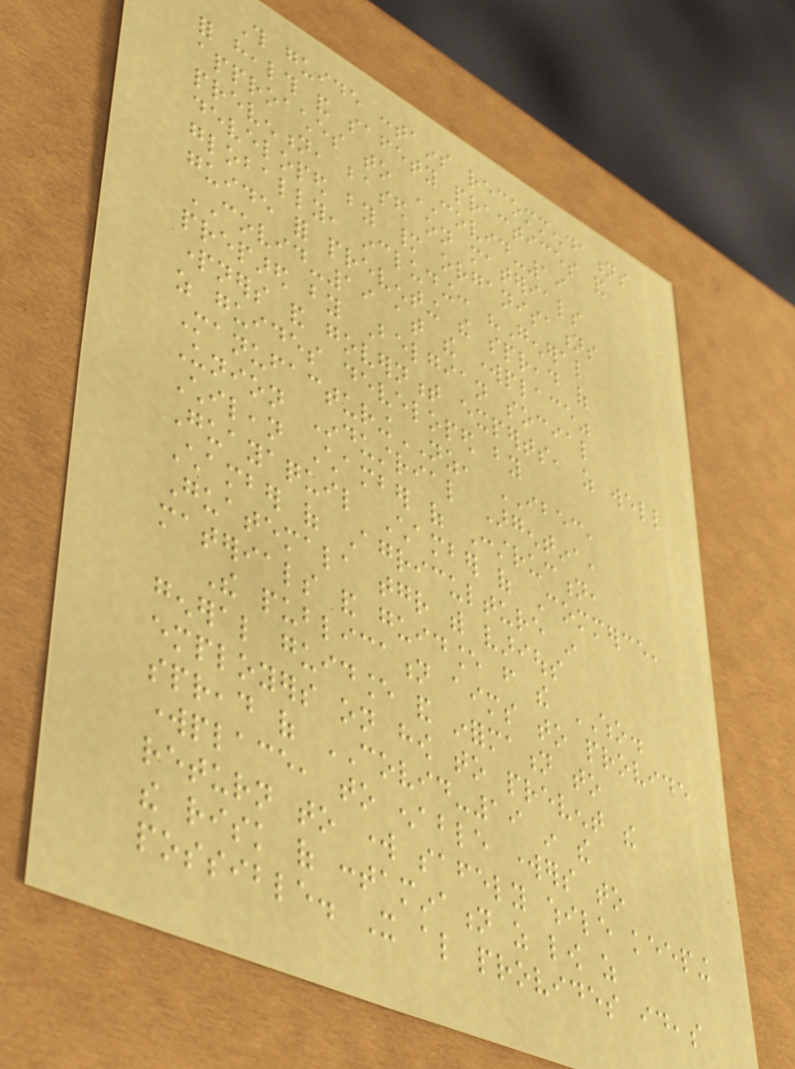This guide contains recommendations
for health and safety practices and
approaches to COVID-19
prevention, based on materials
developed by many organisations
globally, including: "General
guide for preventing the spread of
COVID-19 at the workplace"
prepared by Belgian social
partners and government experts, as well
as guides developed by
ManufacturingNZ, IBEC,
Union Industrial Argentina,
Chilean Chamber of Construction,
Guayaquil Chamber of Commerce,
Chamber of Agriculture in
Guatemala together with various
materials and guidance from the WHO.
The publication aims to provide
general guidance and information to
employers on how to prevent the
spread of COVID-19 in the
workplace, to enable workers to
return to work safely while keeping
the risk of contamination as low as
possible. It also provides ideas
